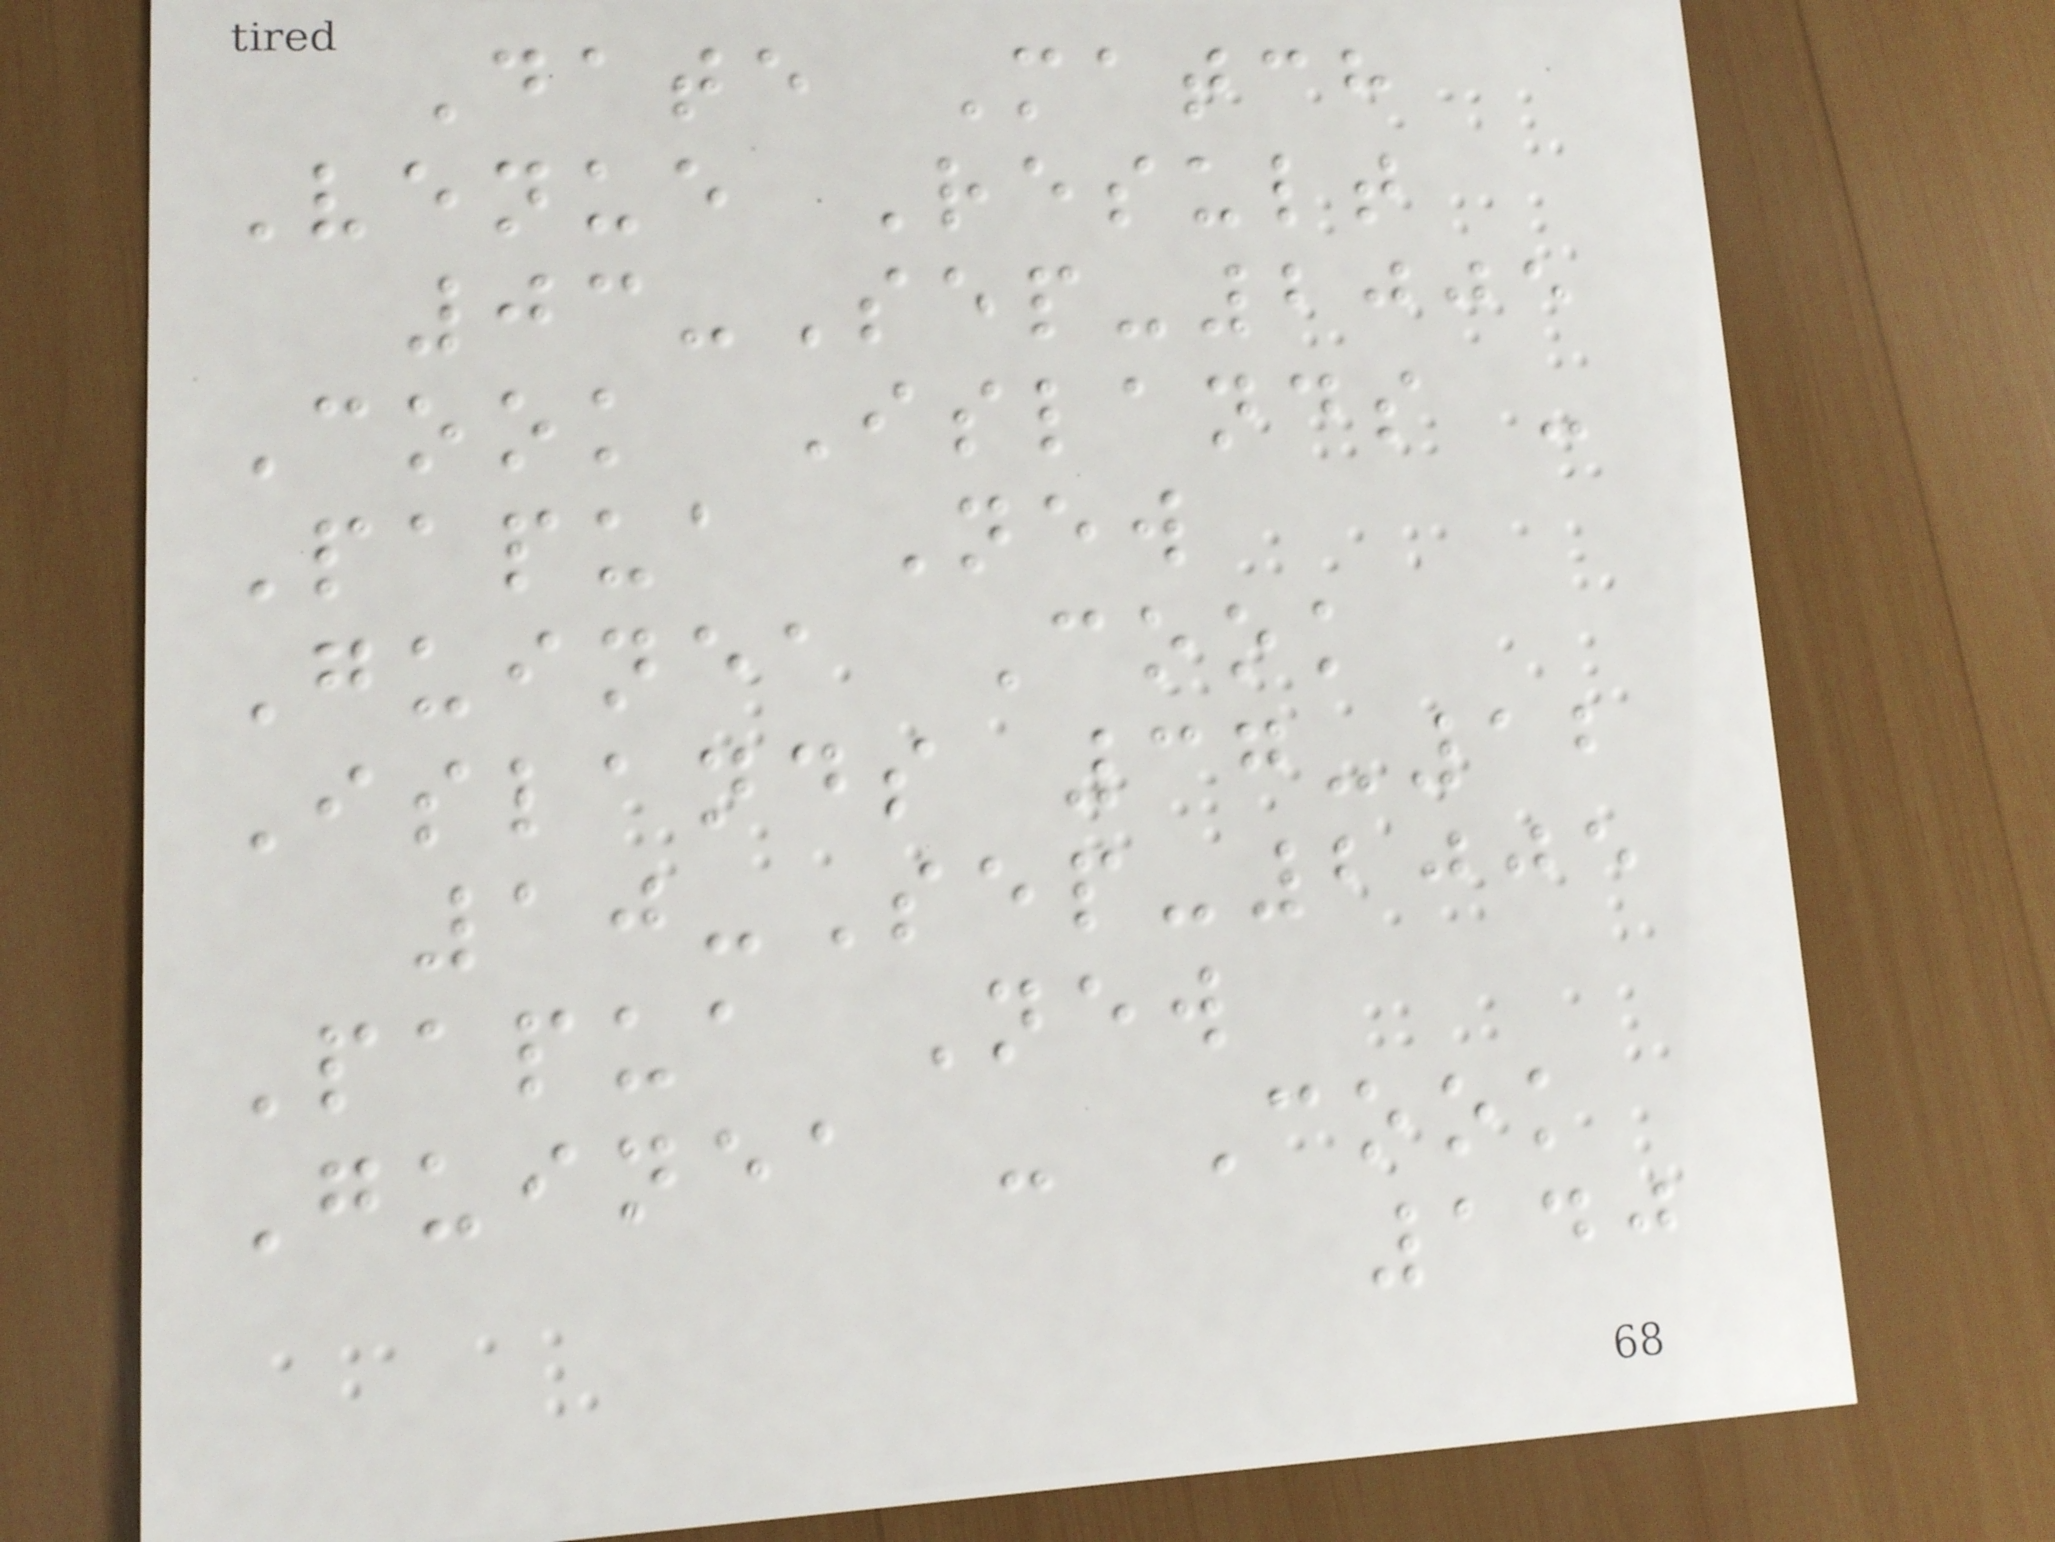Date Match
Venue Result
03-Sep-2005
Cook Islands -
Papua New
Guinea Cook
Islands 37-12
10-Sep-2005
Papua New
Guinea - Cook
140
